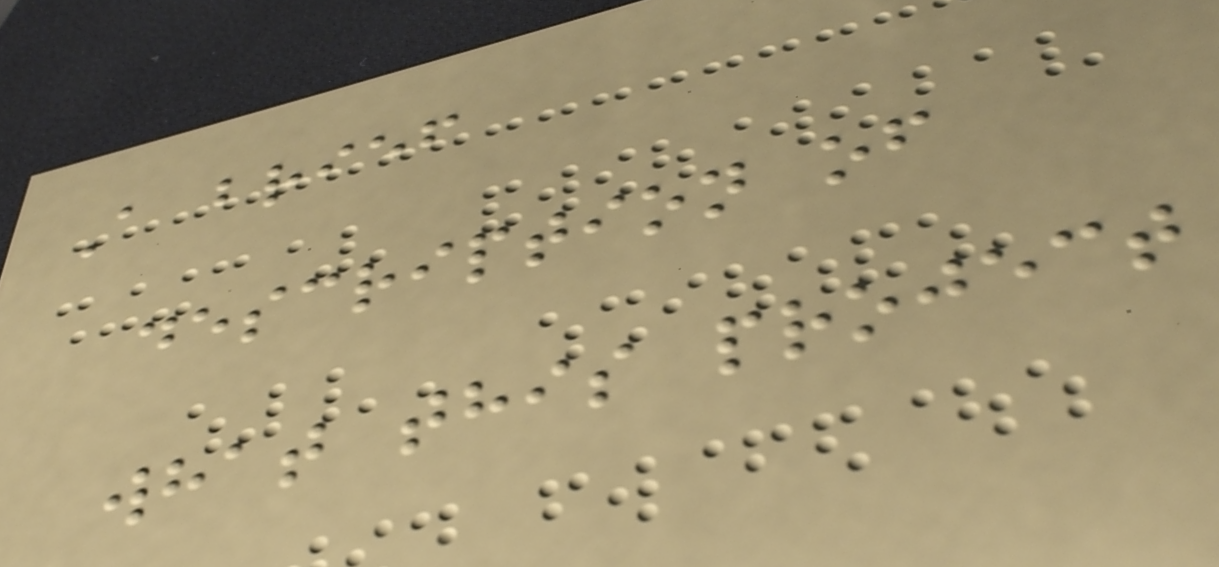A brief
description of
what this project
